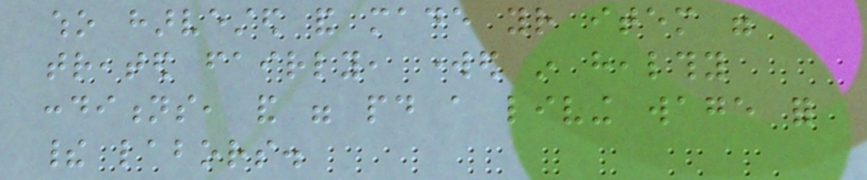who harvested and made your item were
treated fairly, worked in healthy
conditions, and were paid a living wage for
their labors.
